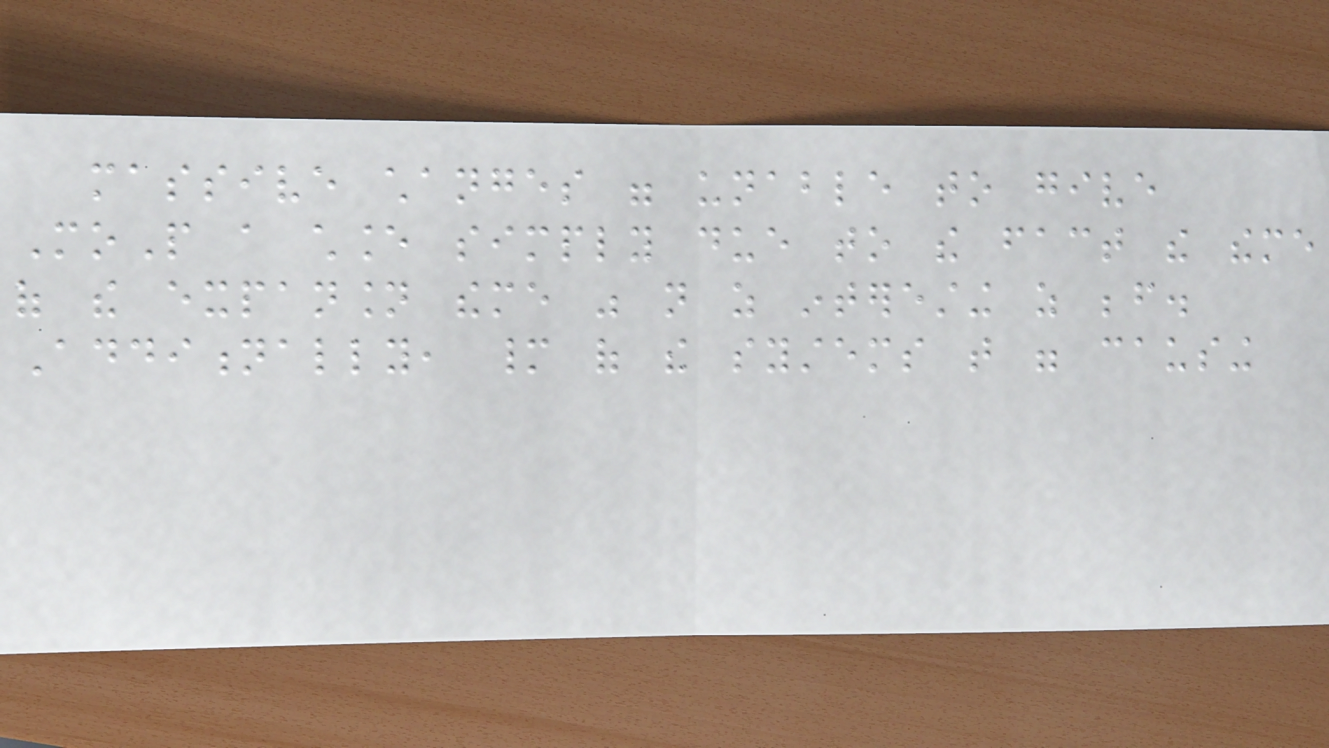massive changes were unable to give
MoP a chance simply due to the fact the theme
of the expansion theme was not as interesting as before.
Additionally, many of the systems that were causing
